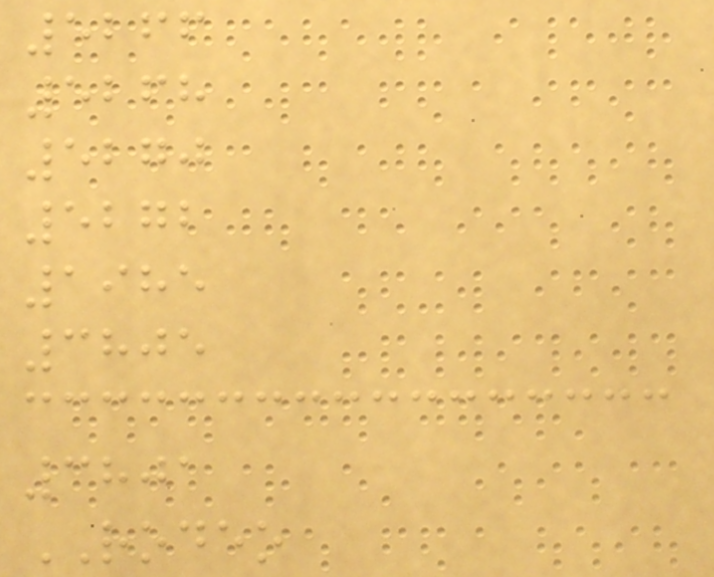5266
5268
5270
5272
1985
3805
3801
RODEO
